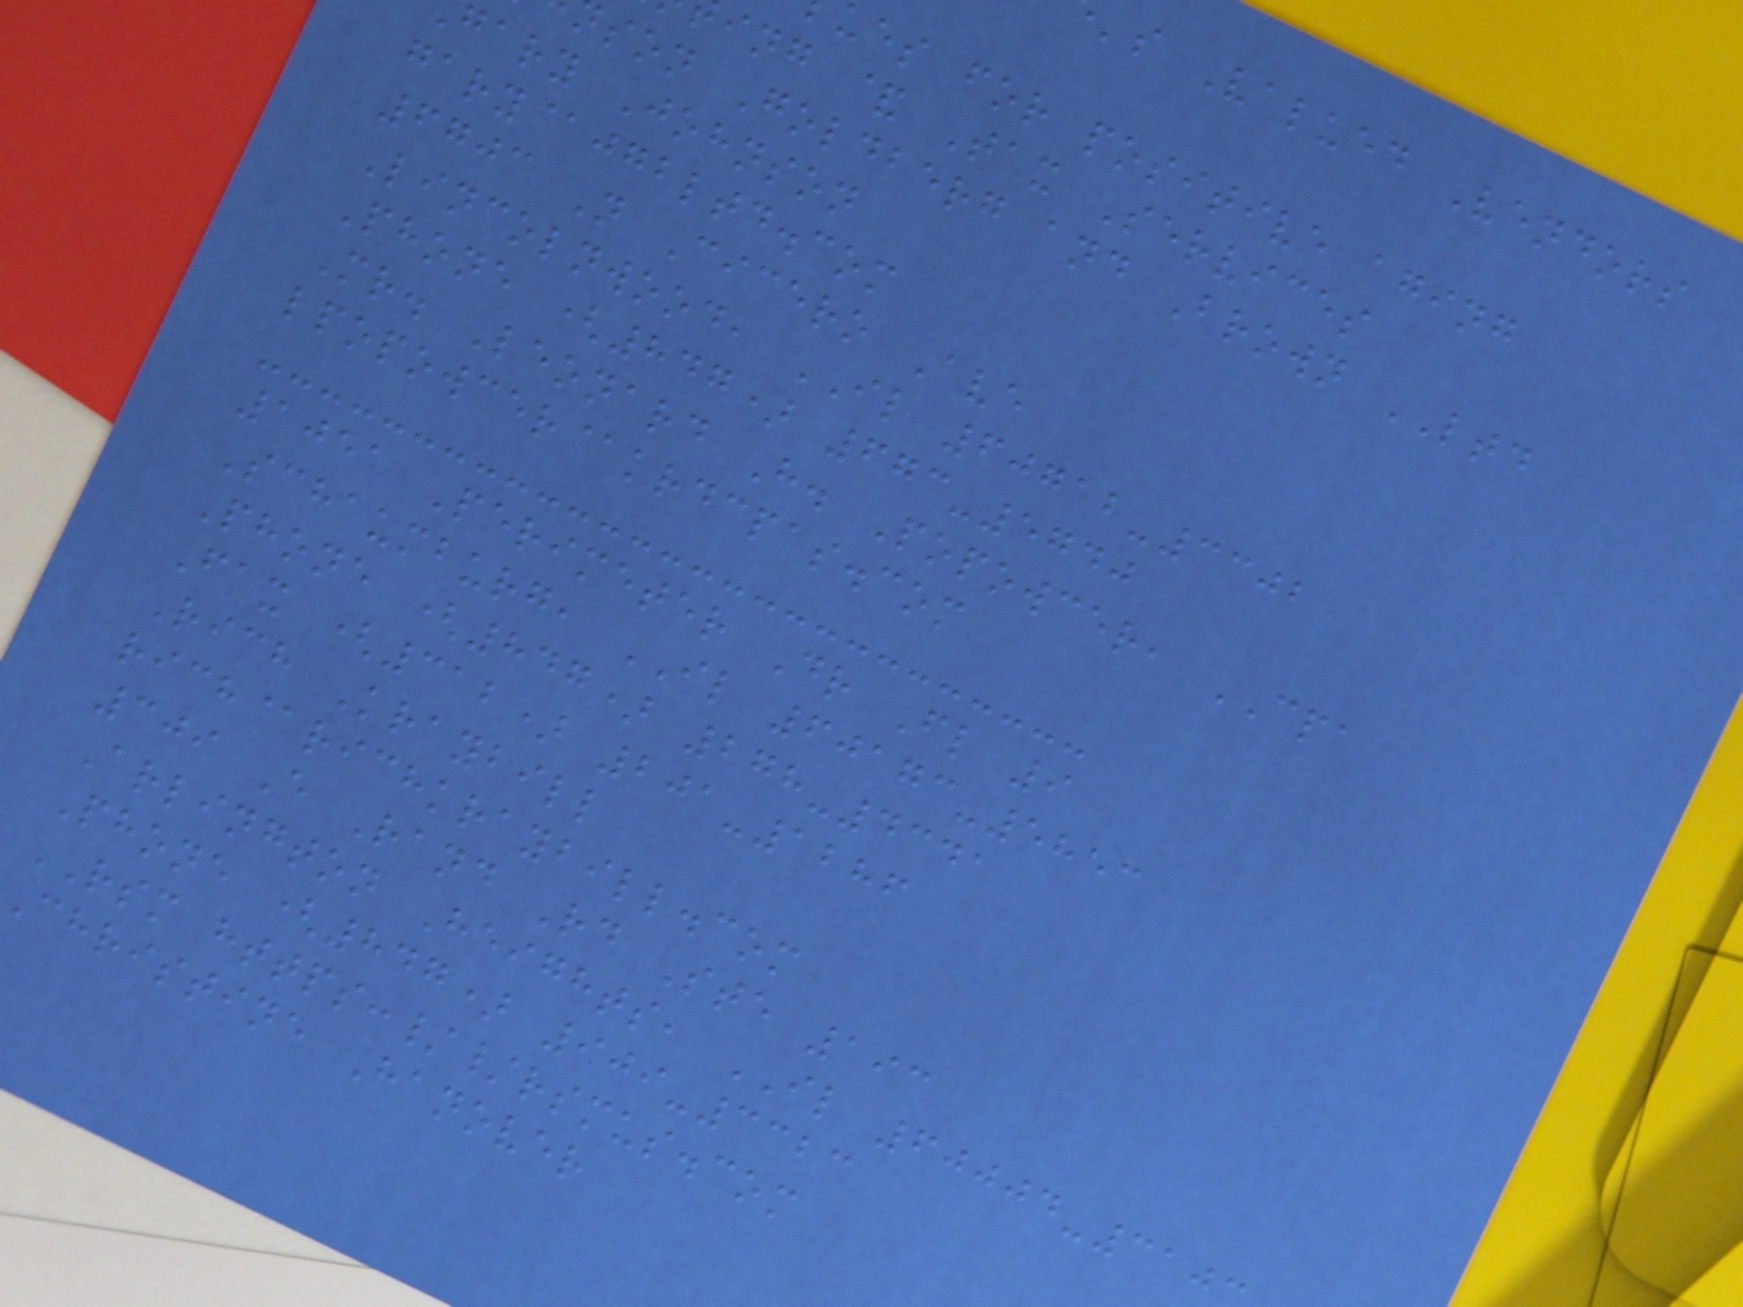's Valued Vendors
ues for positive aging
ing & Tax Services
son Goldberg and Brown LTD
gary Johnson
gary@jgbltd.com
6703 N Cicero Ave
Lincolnwood, IL 60712-3302
Phone (847) 673-5740
Mr. Leonard H. Popowcer, CPA
lpopowcer@krdcpas.com
1051 Perimeter Dr Fl 9
Schaumburg, IL 60173-5853
Phone (847) 278-4341
Fax (312) 201-1286
Rich Kraybill
rich@richkraybill.com
309 E Rand Rd Ste 193
Arlington Heights, IL 60004-310
Phone (847) 909-3323
RSM https://rsmus.com
christine Hanover
